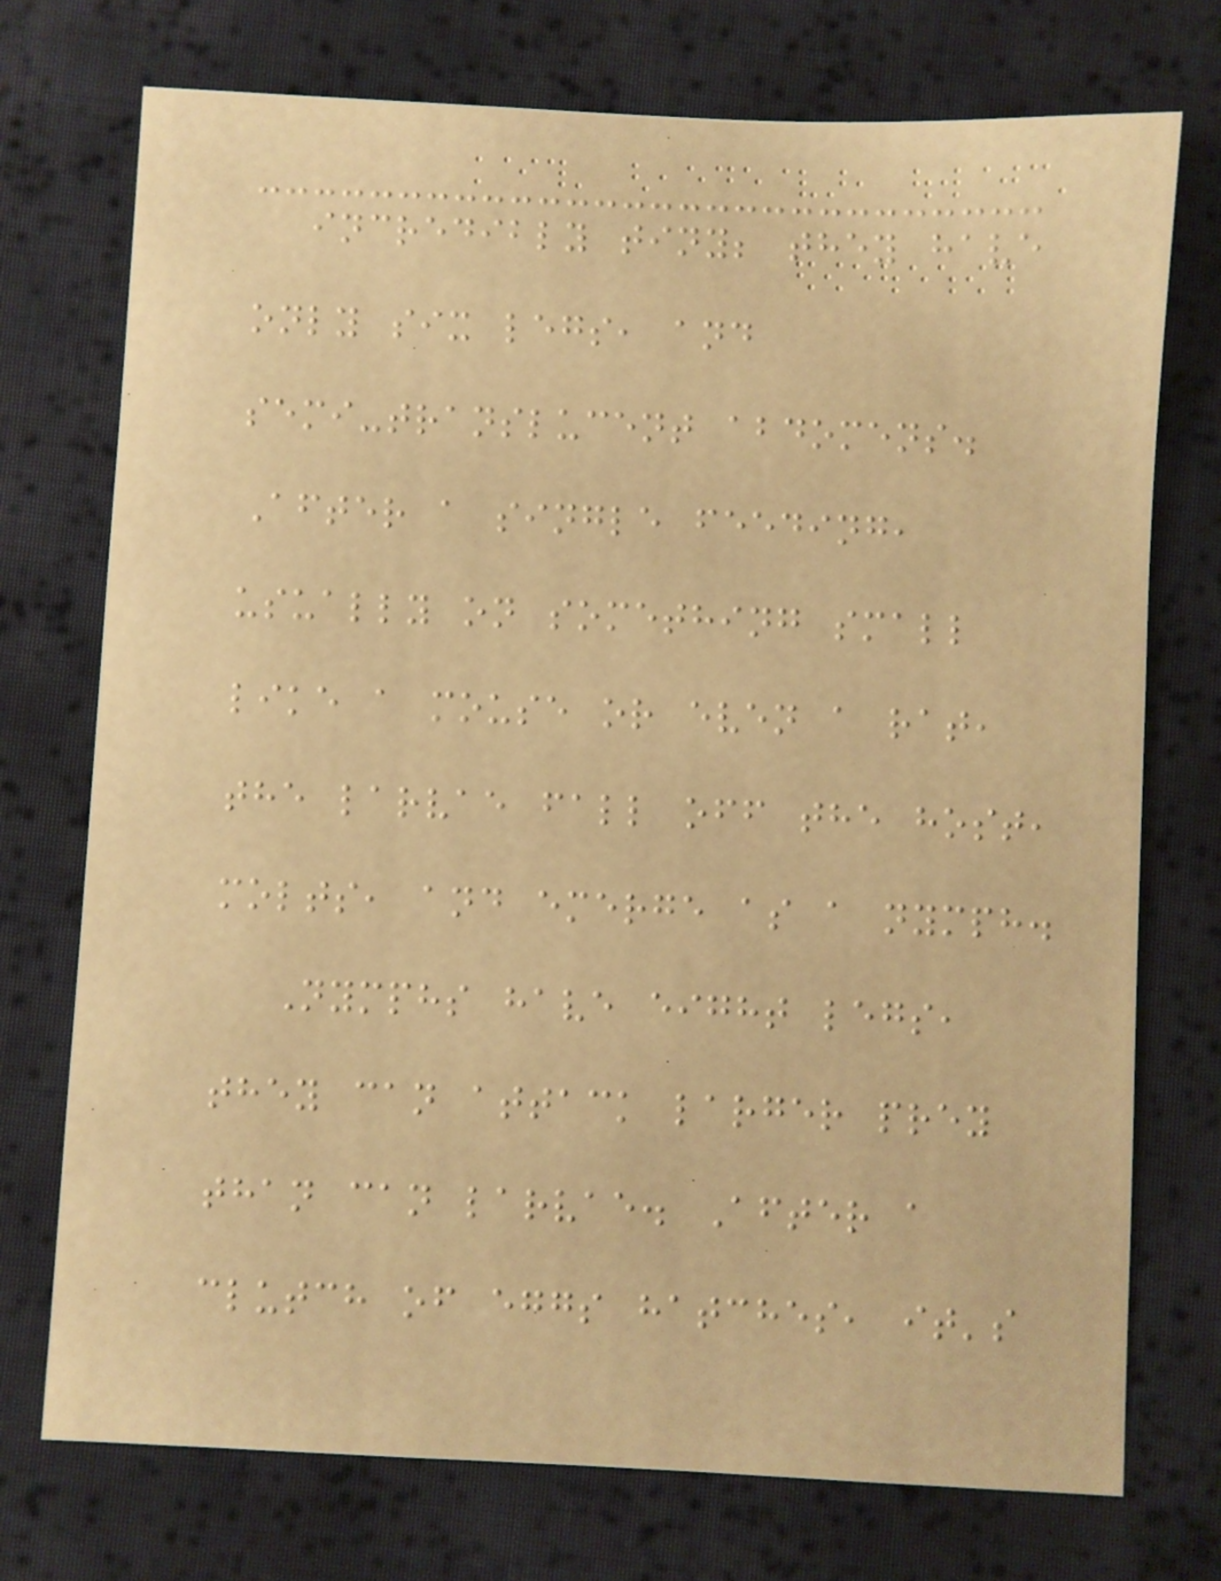incredibly tiny; they have
only six legs, and
semi-translucent abdomens.
After a single feeding,
usually on something small
like a mouse or even a rat,
the larvae fall off the host,
molts, and emerge as a nymph.
Nymphs have eight legs,
they can attack larger prey
than can larvae. After a
clutch of eggs hatches, it's
